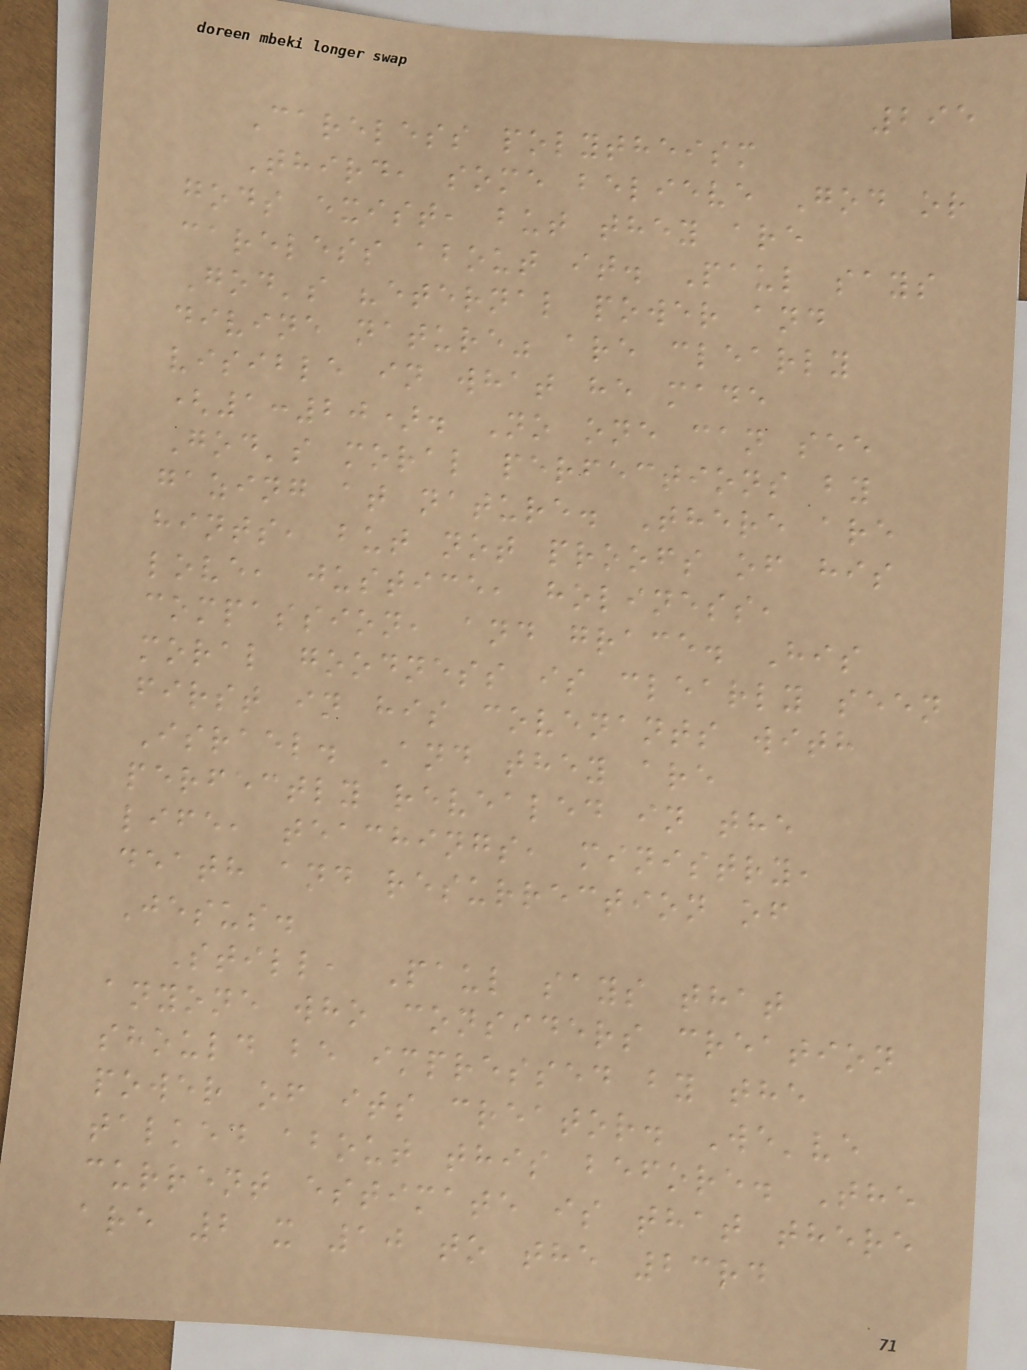295
Careless polytheism
Third, some believe God or
gods exist, but they are
careless about it. Paul says
God's "eternal power and
divine nature" are clearly
visible in what he made
(1:20). No one can see
God's moral perfections by
gazing at nature. There are
hints, but not proofs of his
love, justice, holiness,
compassion, and grace. His
moral goodness is clearly seen
first in his covenants with
Israel. And they are
perfectly revealed in the
life, teachings, ministry,
death and resurrection of
Jesus.
Still, Paul says that
anyone who considers creation
should be impressed by the
power of its creator. We've
talked about this before. The
current estimate is that there
are 2 x 10 to the 23rd
